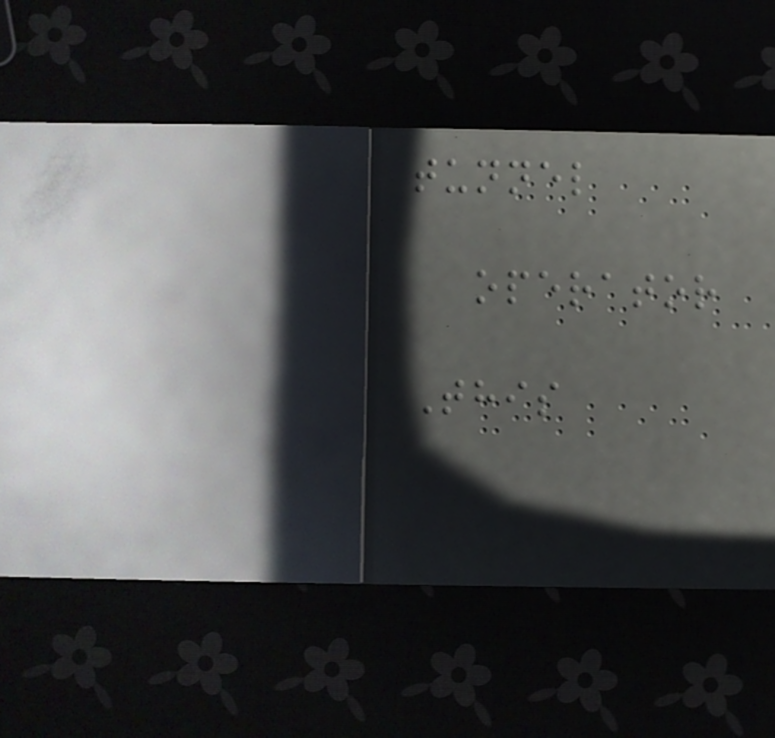tunnel
operator
This
